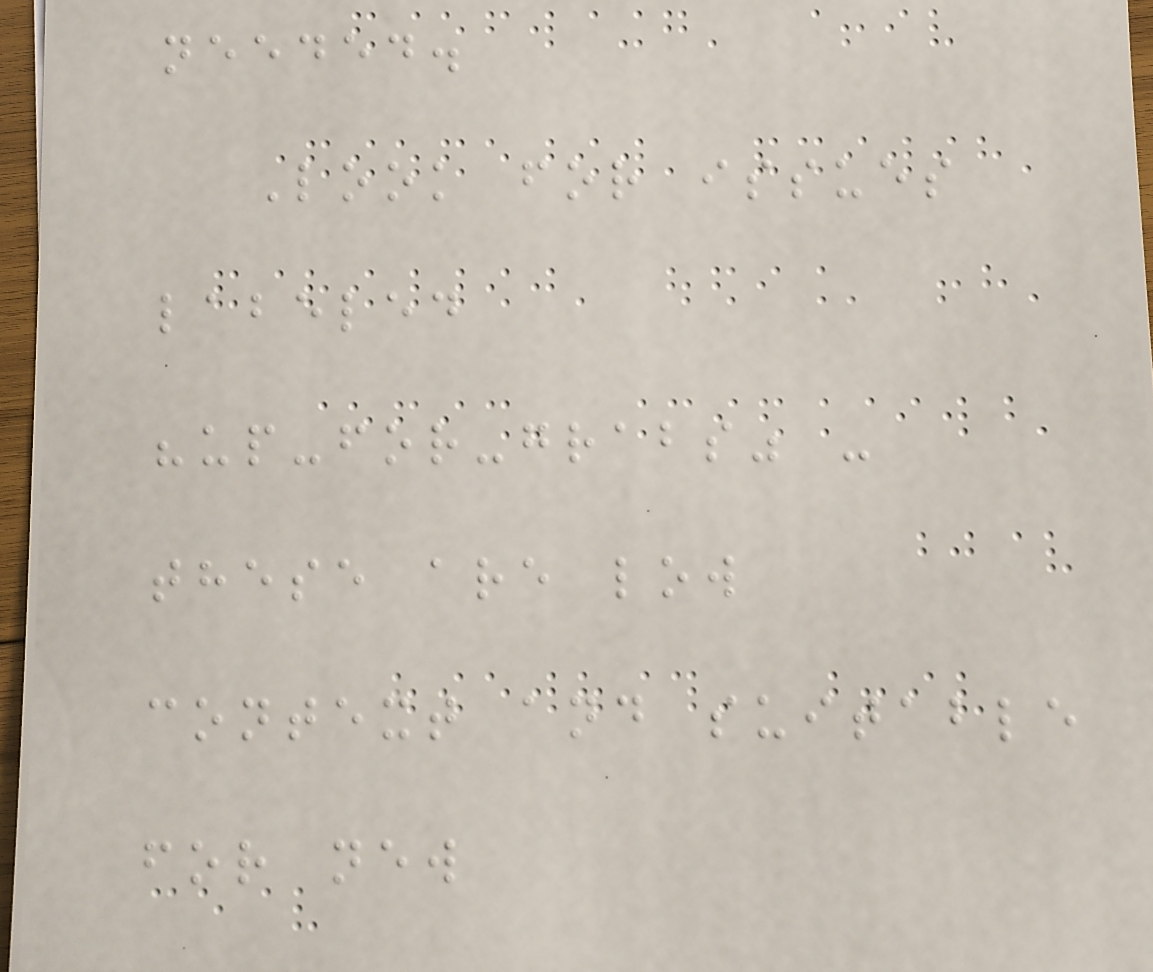needed.
Look for issues
labeled
"up-for-grabs" -
these are low
context and suitable
for new
